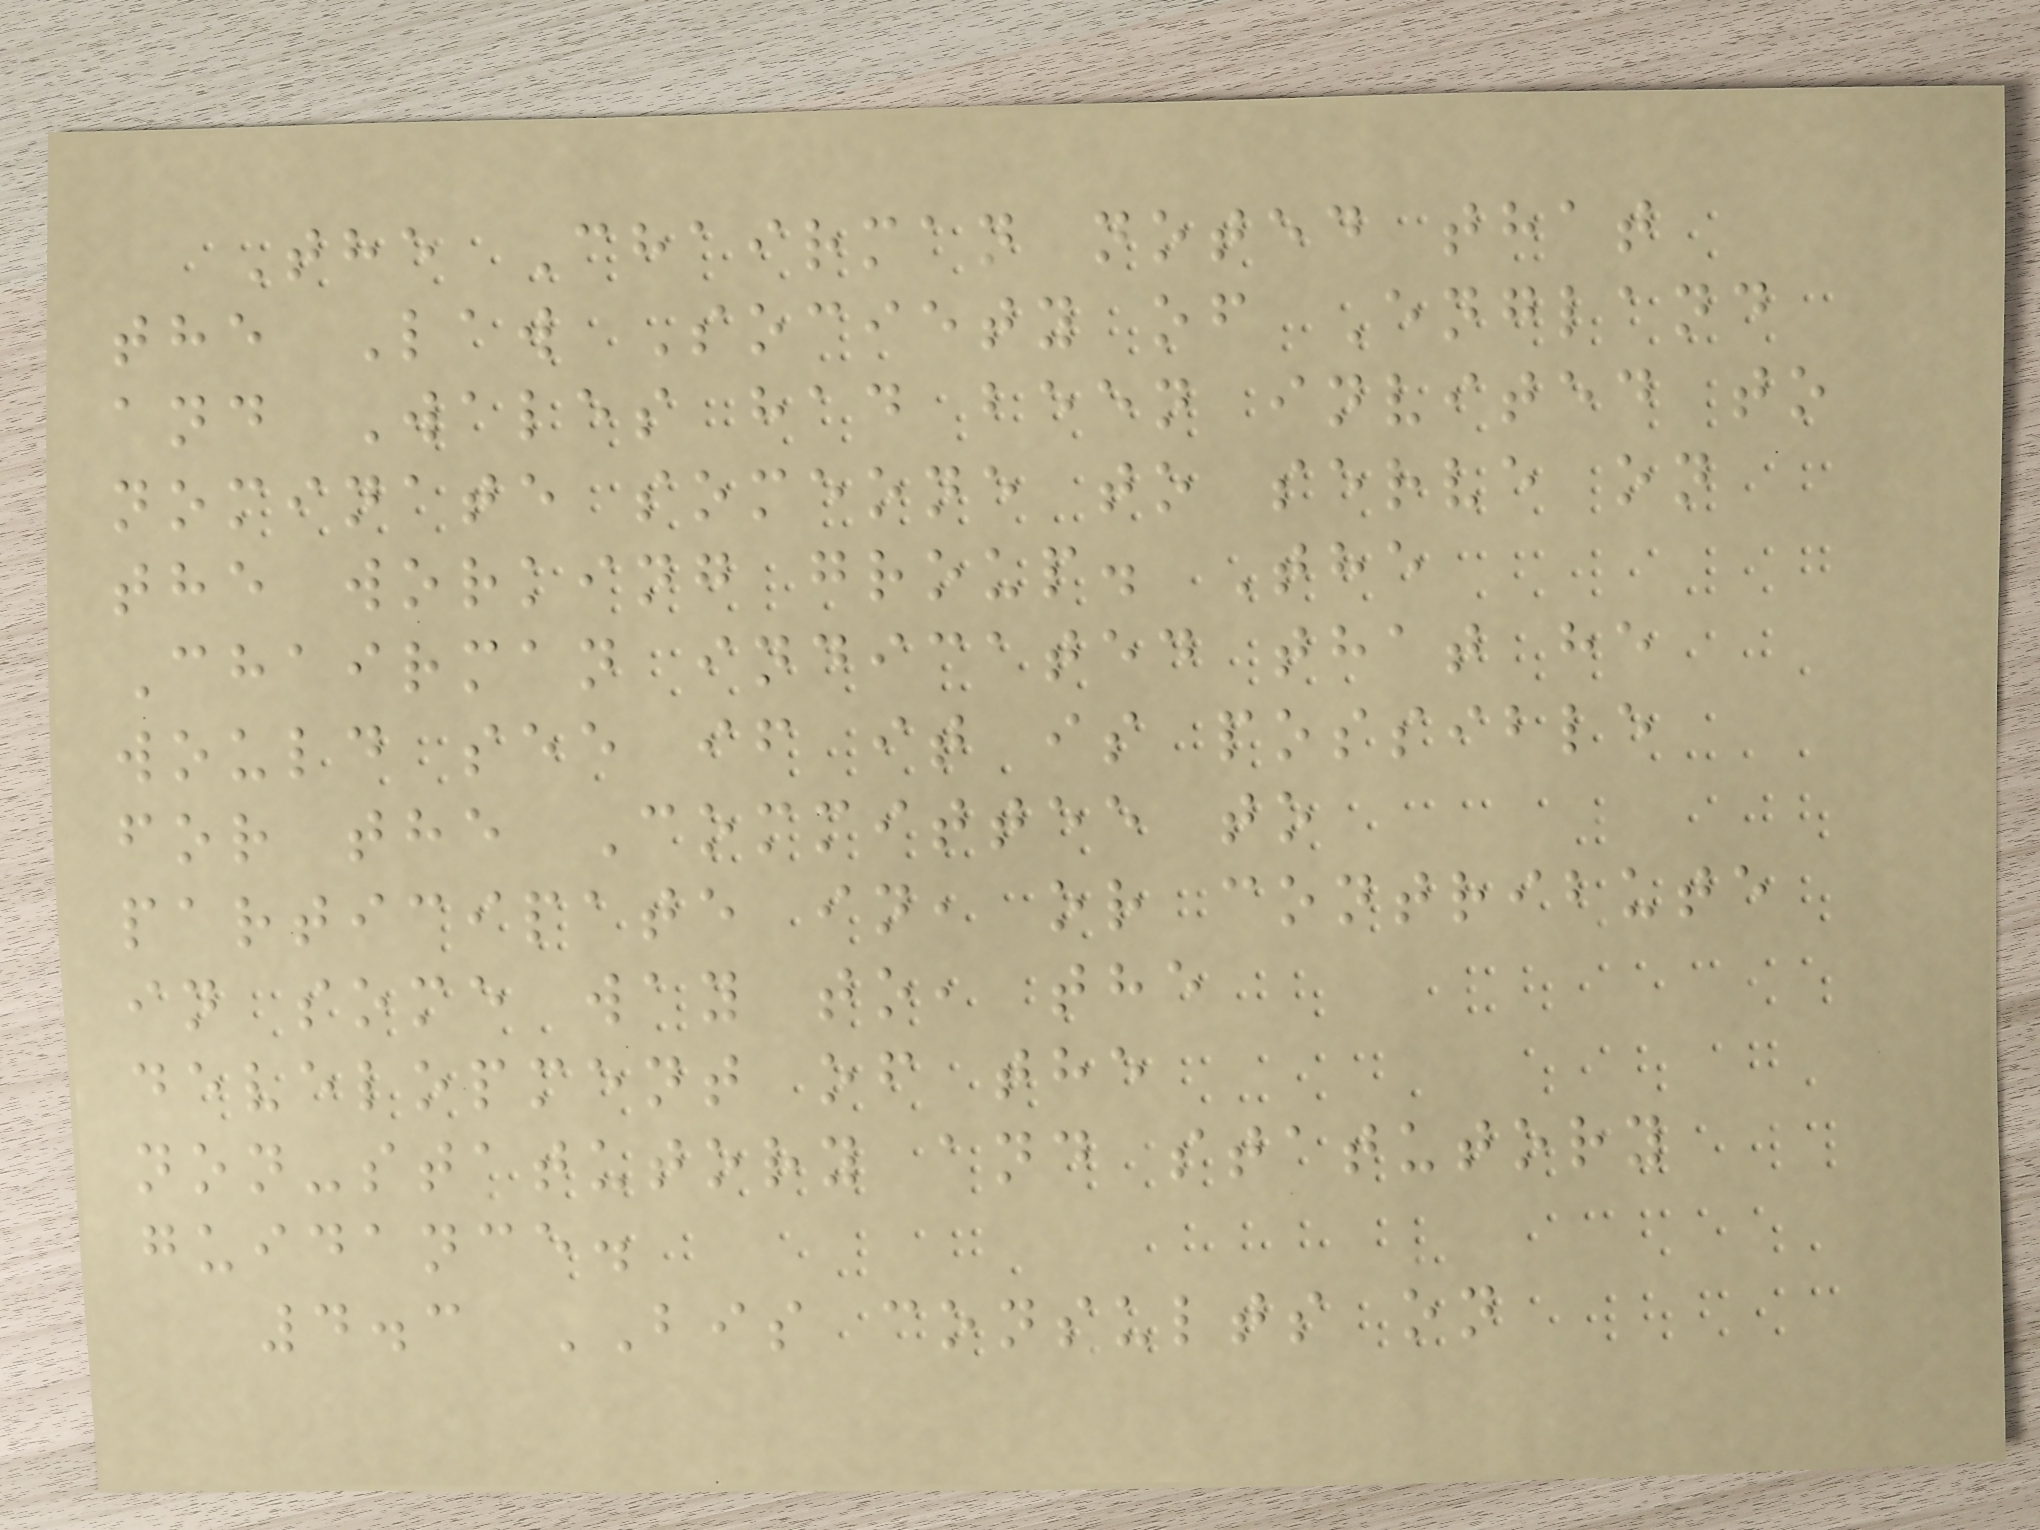The Chairman noted that
the Law Society of England
and Wales had been invited to
nominate someone to serve on
the working group. The
Chairman indicated that he
would see if it is possible
for the Committee to
participate in, or contribute
in some way to, the
development of the
non-statutory and statutory
guidance.
4.3 BIS consults on
